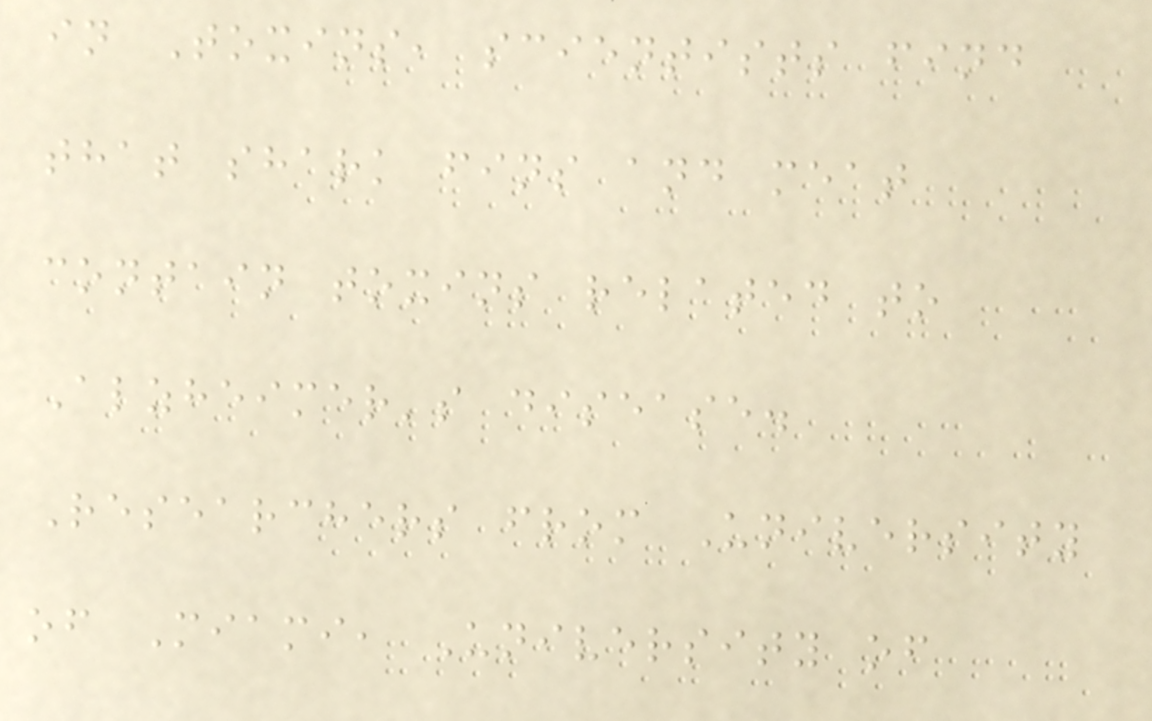in Toxins, scientists find
that shark fins and meat
contain toxins related to
Alzheimer's disease.
Researchers from University
of Miami, University of
